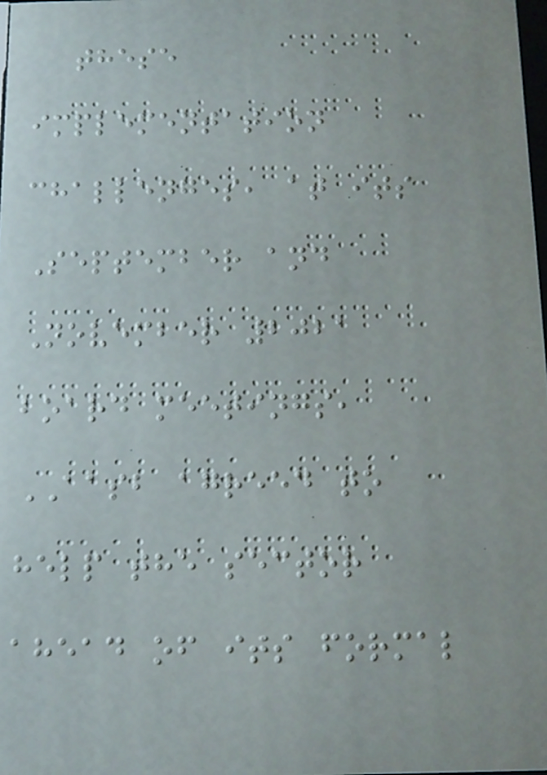these
implementation
challenges, at its
September and
November 2021
board meetings,
AASB agreed to
help the sector
ahead of its formal
